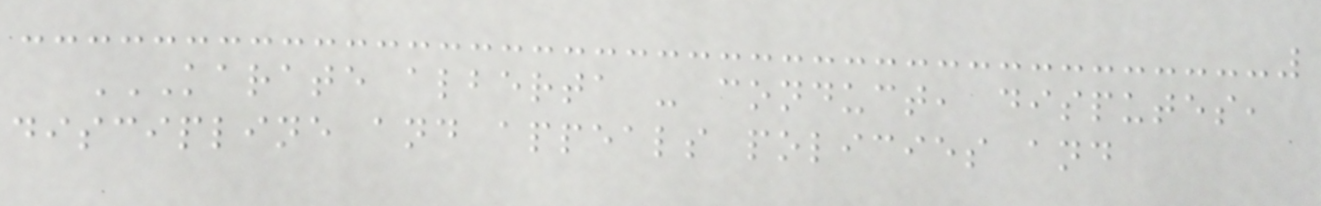KARATE ALBERTA - CONDUCT, DISPUTES,
DISCIPLINE AND APPEALS POLICIES AND
